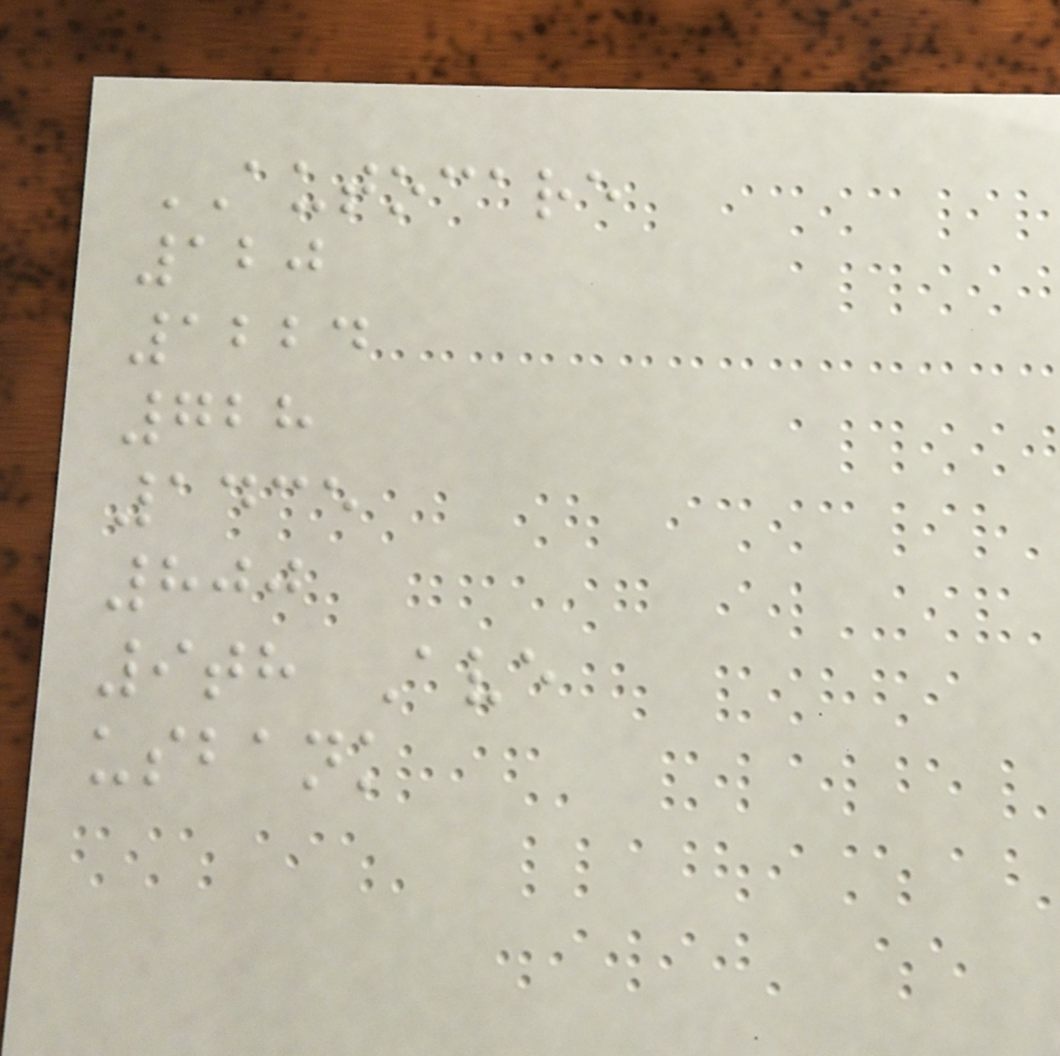AUTOCARE
120
1224
728
1435
800
9th Ave
usbank
